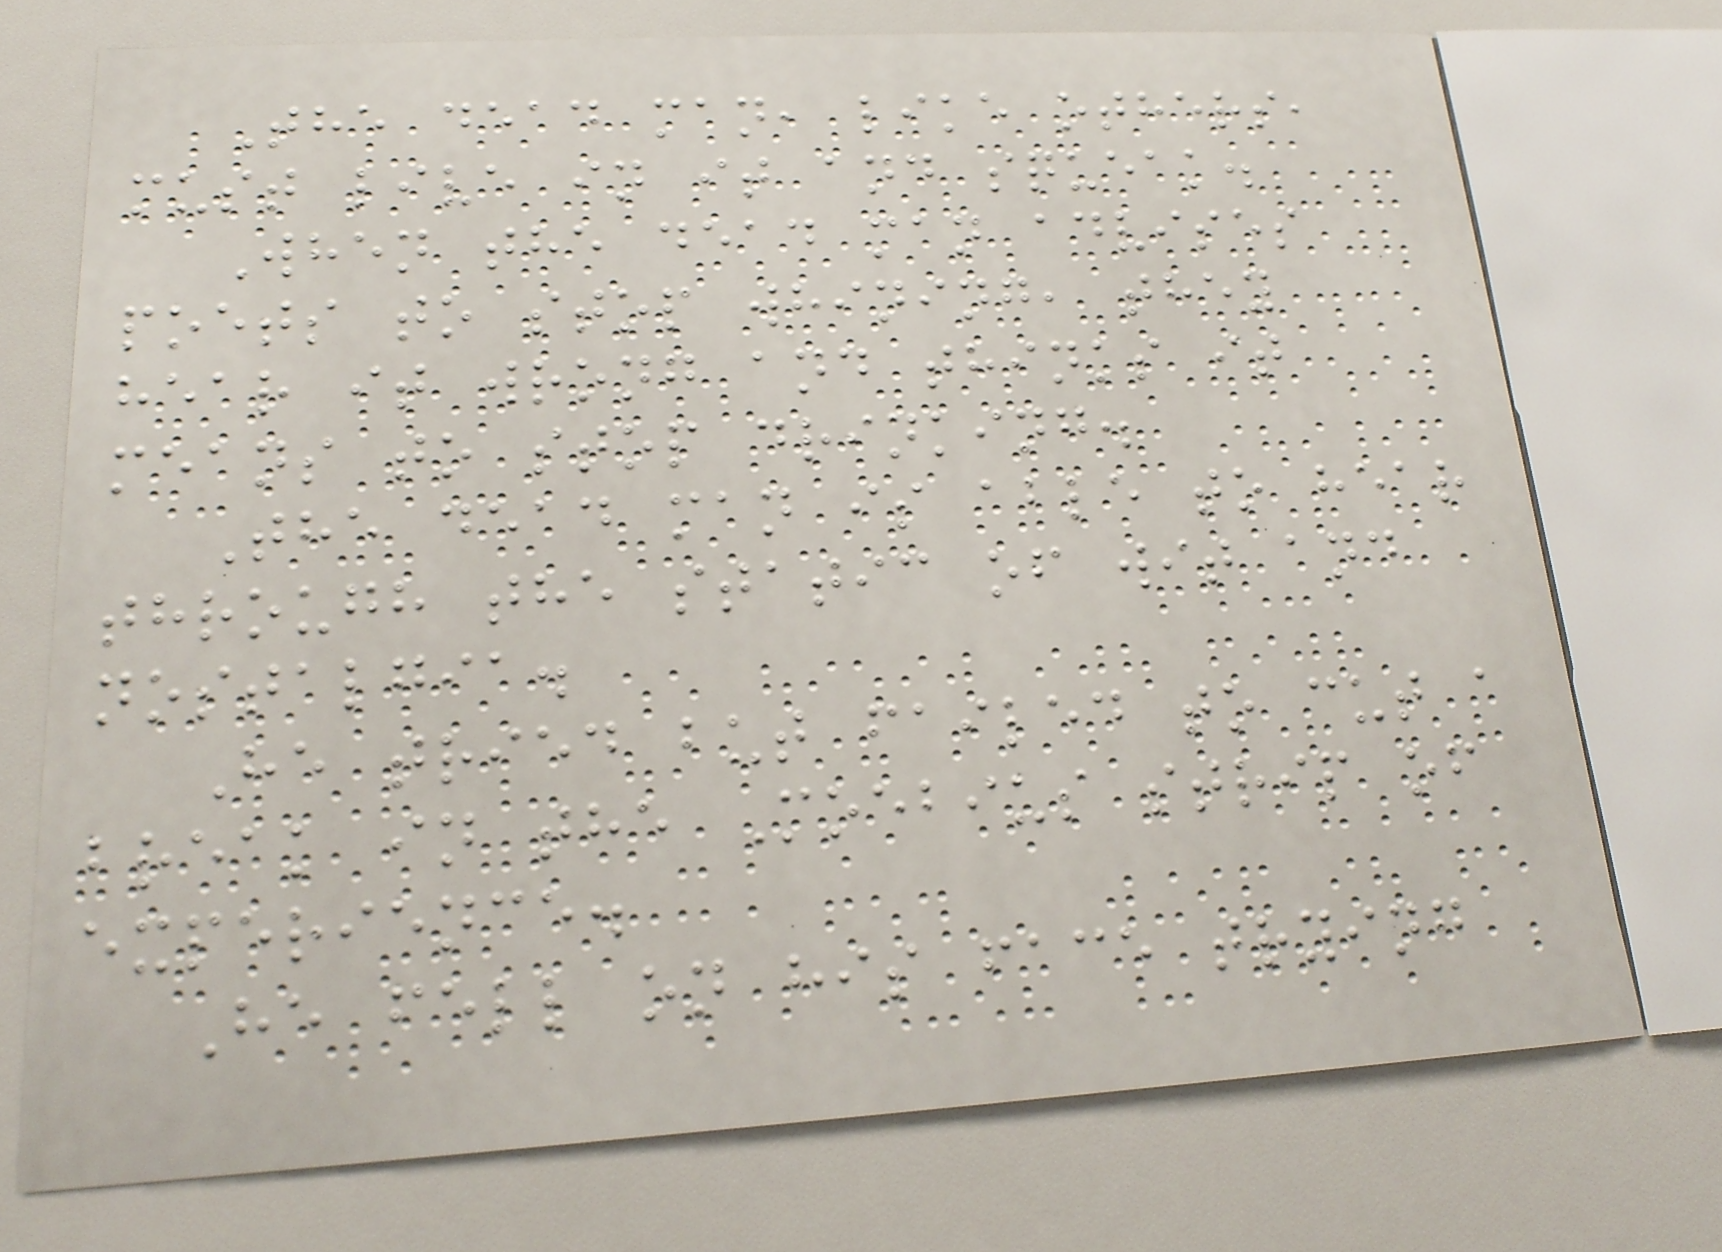The dead man, like others,
must live in it and squeak.
When the dead man advises
poets to stop whining, they
hear it wrong and thinks it
means to stop drinking.
The dead man is able to hear
through the static of wit and
nostalgia.
He tried but failed to cut a
break in the Moebius strip of
experience.
He fell on his face trying
